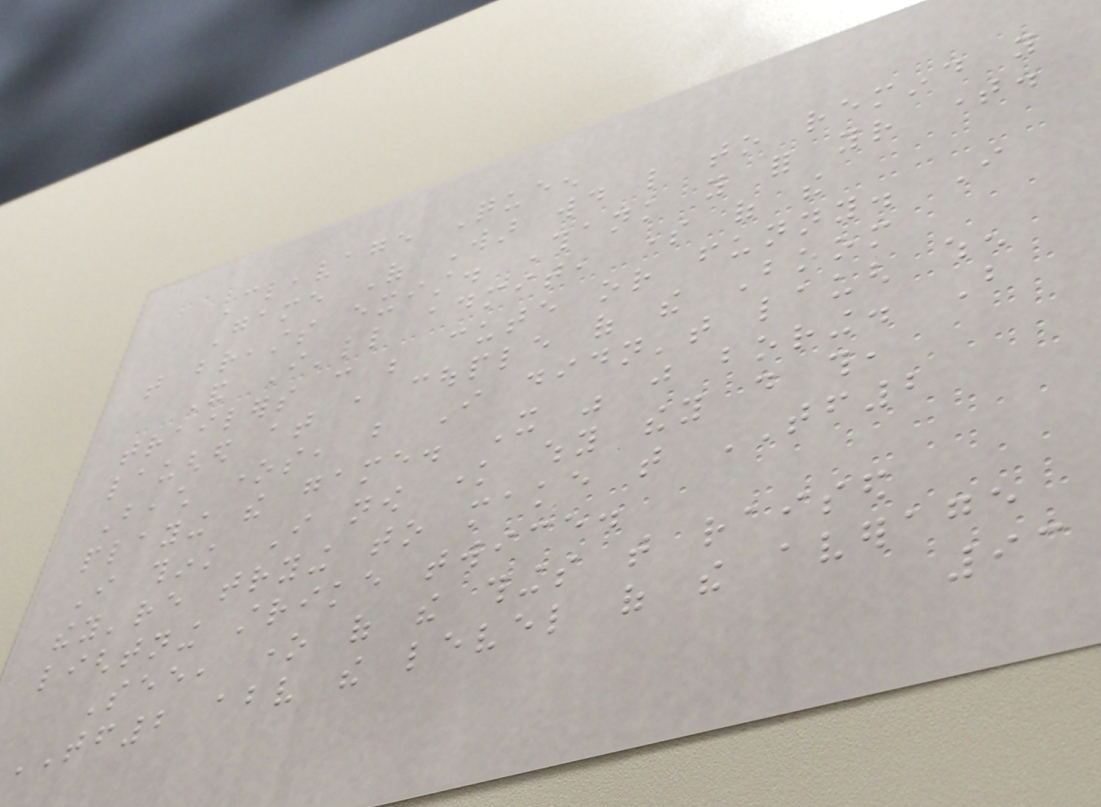Cleavage Queen
Game Of War would like to remind you
that breasts exist. Thank you for your time.
And I'll admit, some of the
trailers can be cute or funny. I
laughed at a couple of the Boom
Beach ones, but I didn't laugh when
playing the game. It was just boring. But
I think I now know why they do this,
they're trying to make that TF2
lightning strike twice.
See, one of the things that raised
TF2 above the level of the average
93
